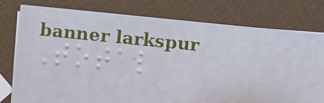Total
